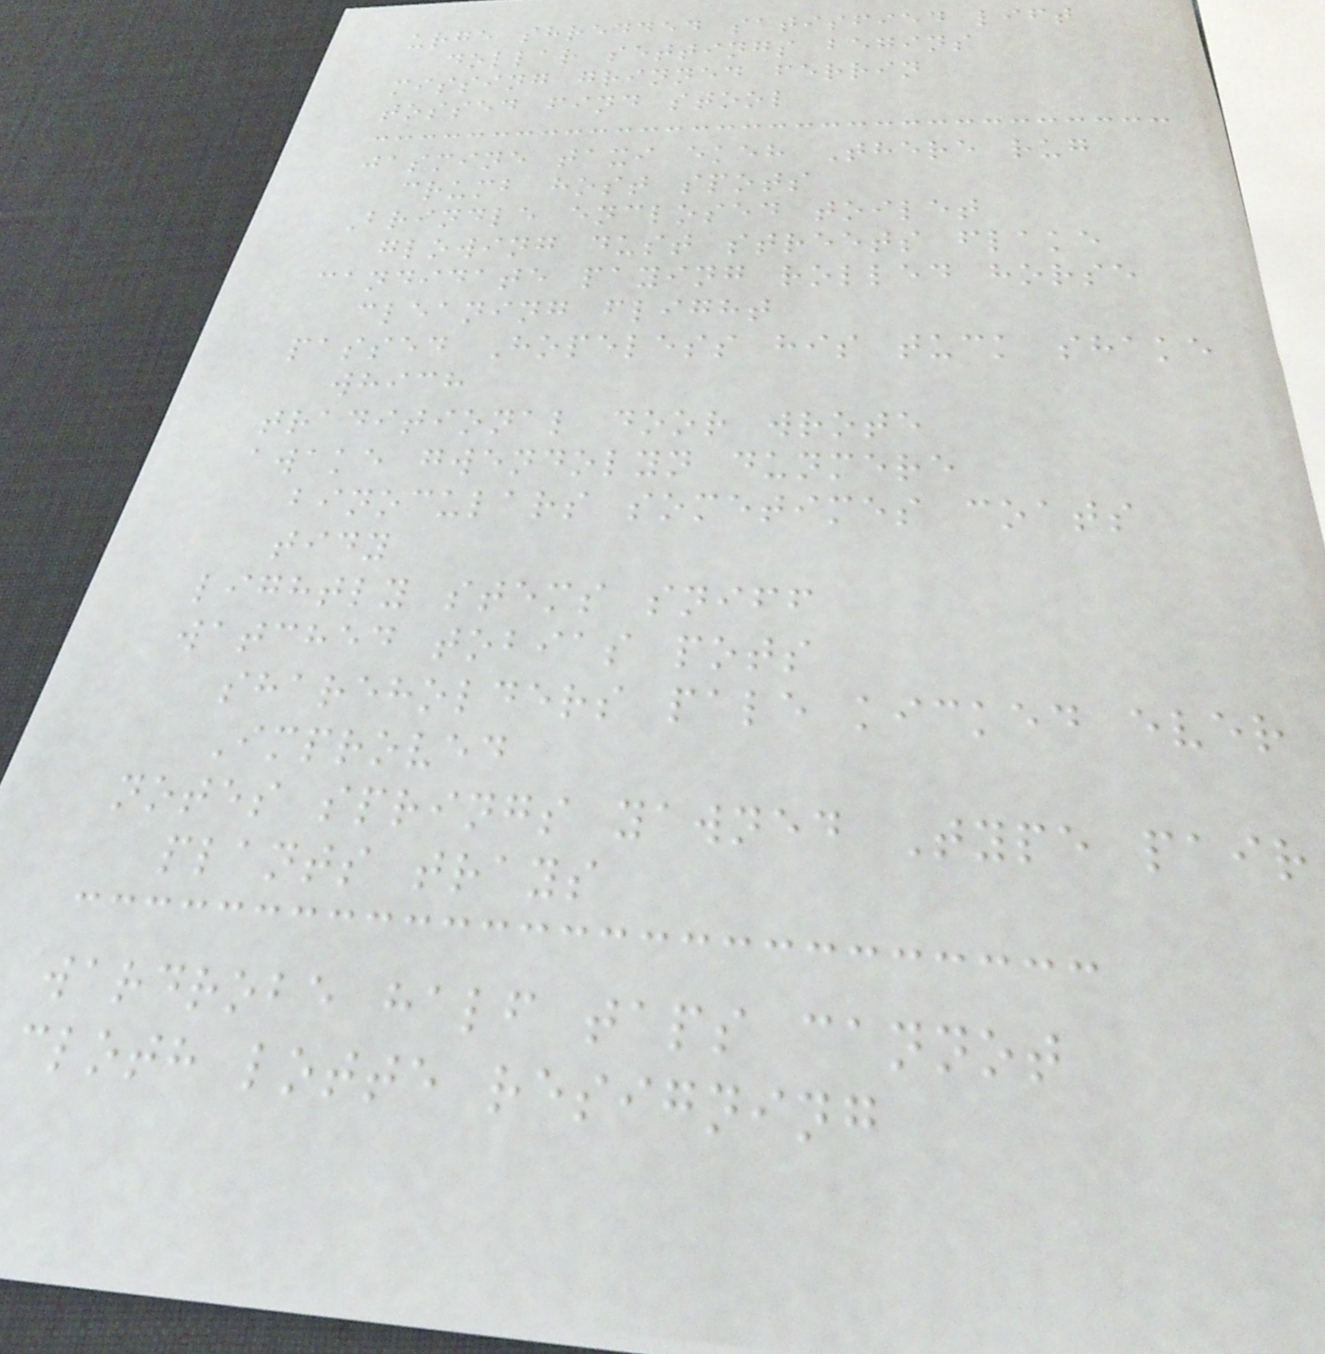urge shredded satisfied lift
dollar settings begins
missing grinned ferrin
tossed find stool
jasmine taxi ekeh There rug
crumb host spots
Brindle enclosed toilet
glowing dust streets flake
candidate paying rolled horse
cleaning flight
passed Hopeless his tuck shake
which
traditional door wrote
awake gwendolyn dunmere
binoculars sometimes coats
tidy
lightly stems sniff
watched tobias pots
shareholders pale kicked ever
Improved
notes springs yawned Type pair
plants trays
wardrobe half taps cannot
cloth lotte resigning
